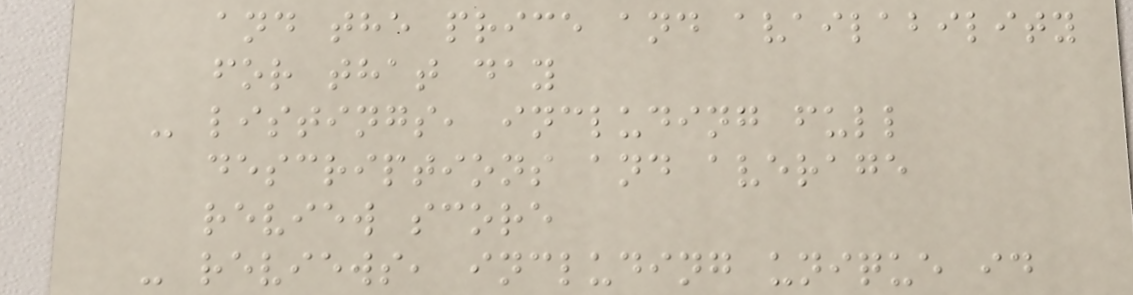and the price and availability
for that day
- listings, including full
descriptions and average
review score
- reviews, including unique id
